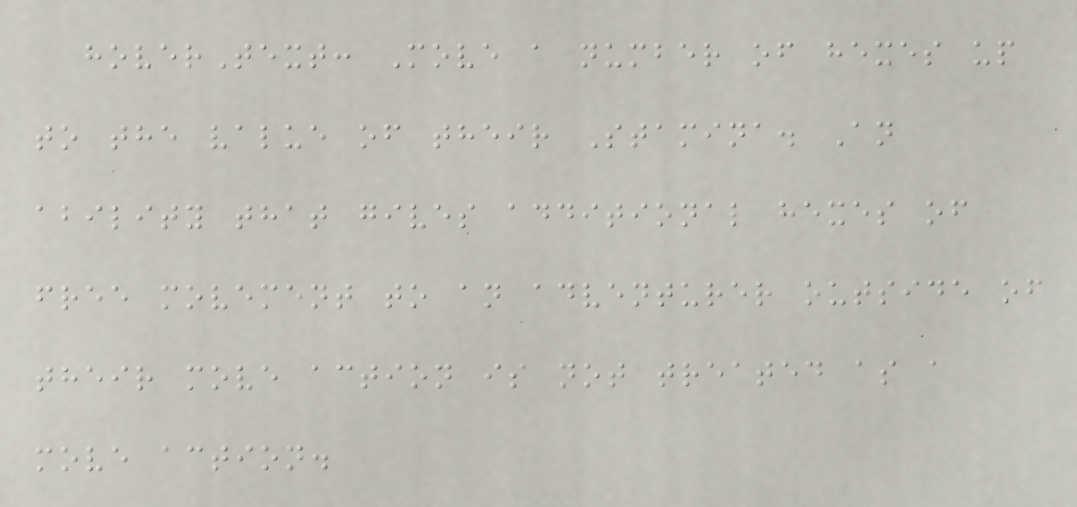hoverText: Move a number of hexes up
to the value of their Stamina. An
ability that gives additional hexes of
free movement to an adventurer outside of
their move action is not treated as a
move action.
